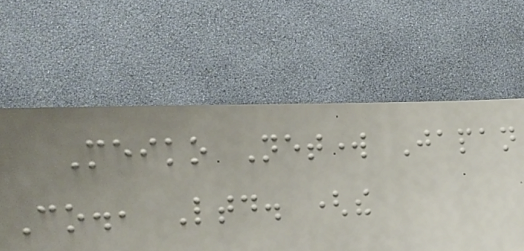Meiko Network Japan
Co., Ltd. (the
